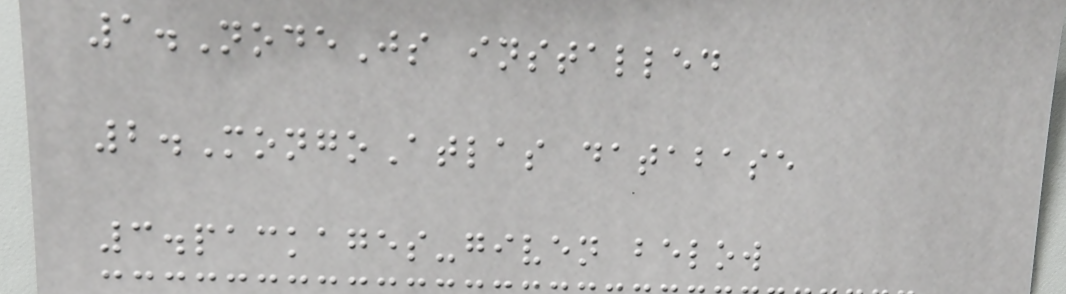1.NodeJs installed
2.MongoAtlas database
3.packages-given below
